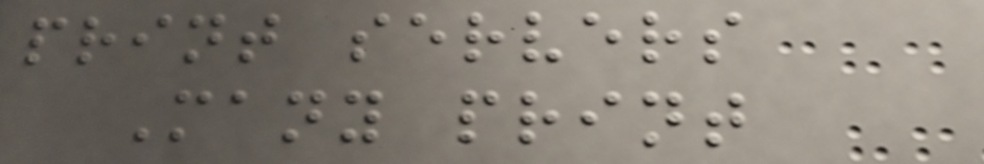print servers
Many print
